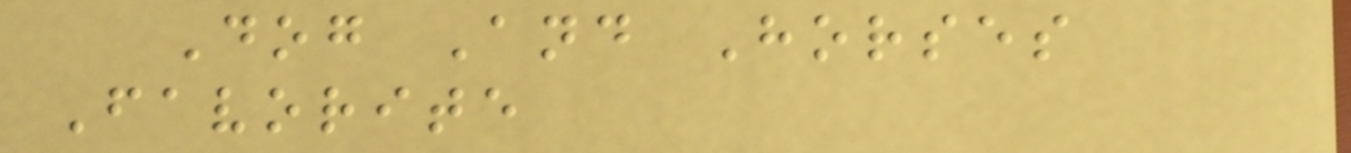Dog And Horses
Favorite
